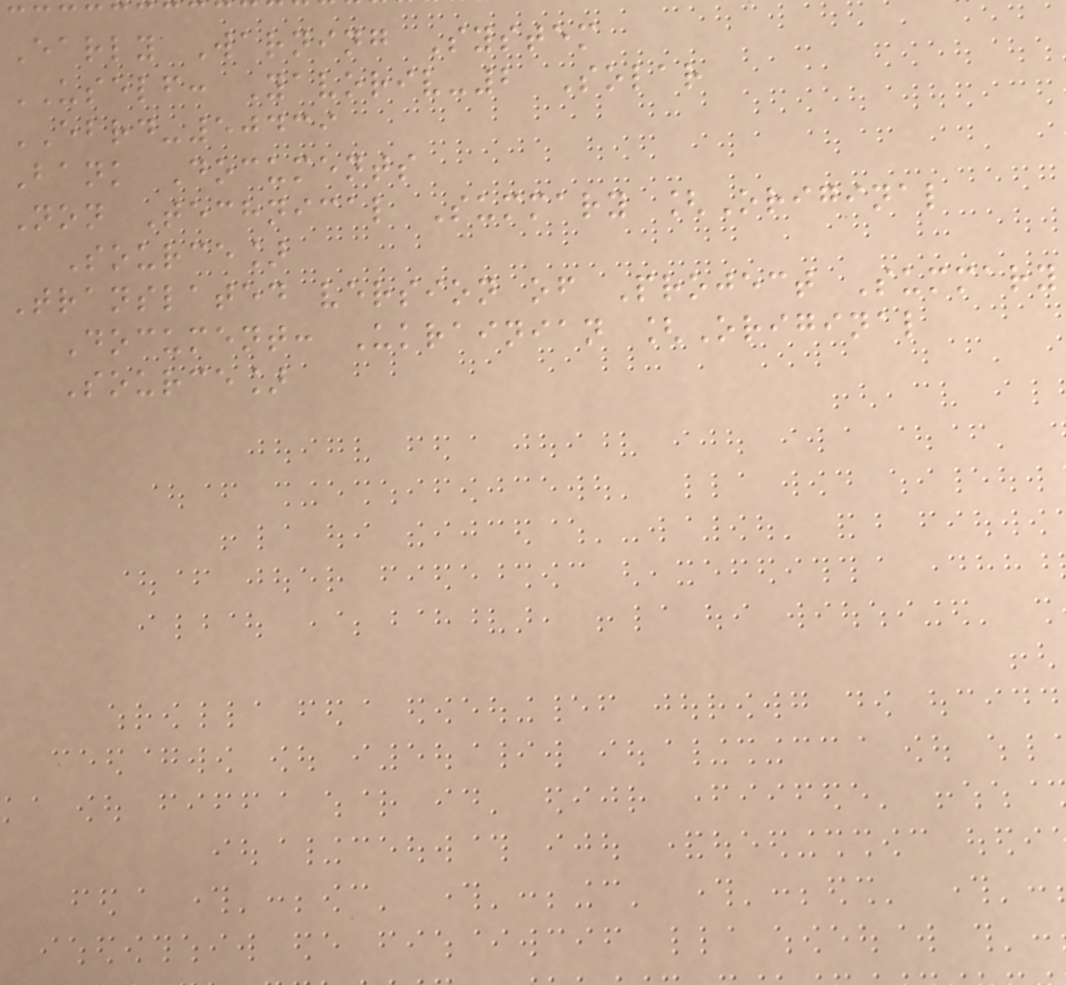Early Warning System
USELF: Yavoriv-2 Solar
EBRD-50439
Bank Documents
Non Technical Summary [Original
Source]
Translated version of Project Summary
Document: Ukrainian [Original
Source]
